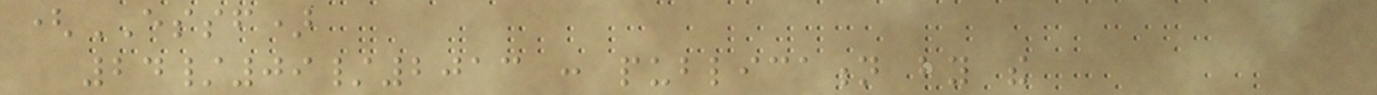(ESSF)
24/09/2013 : publication by the
